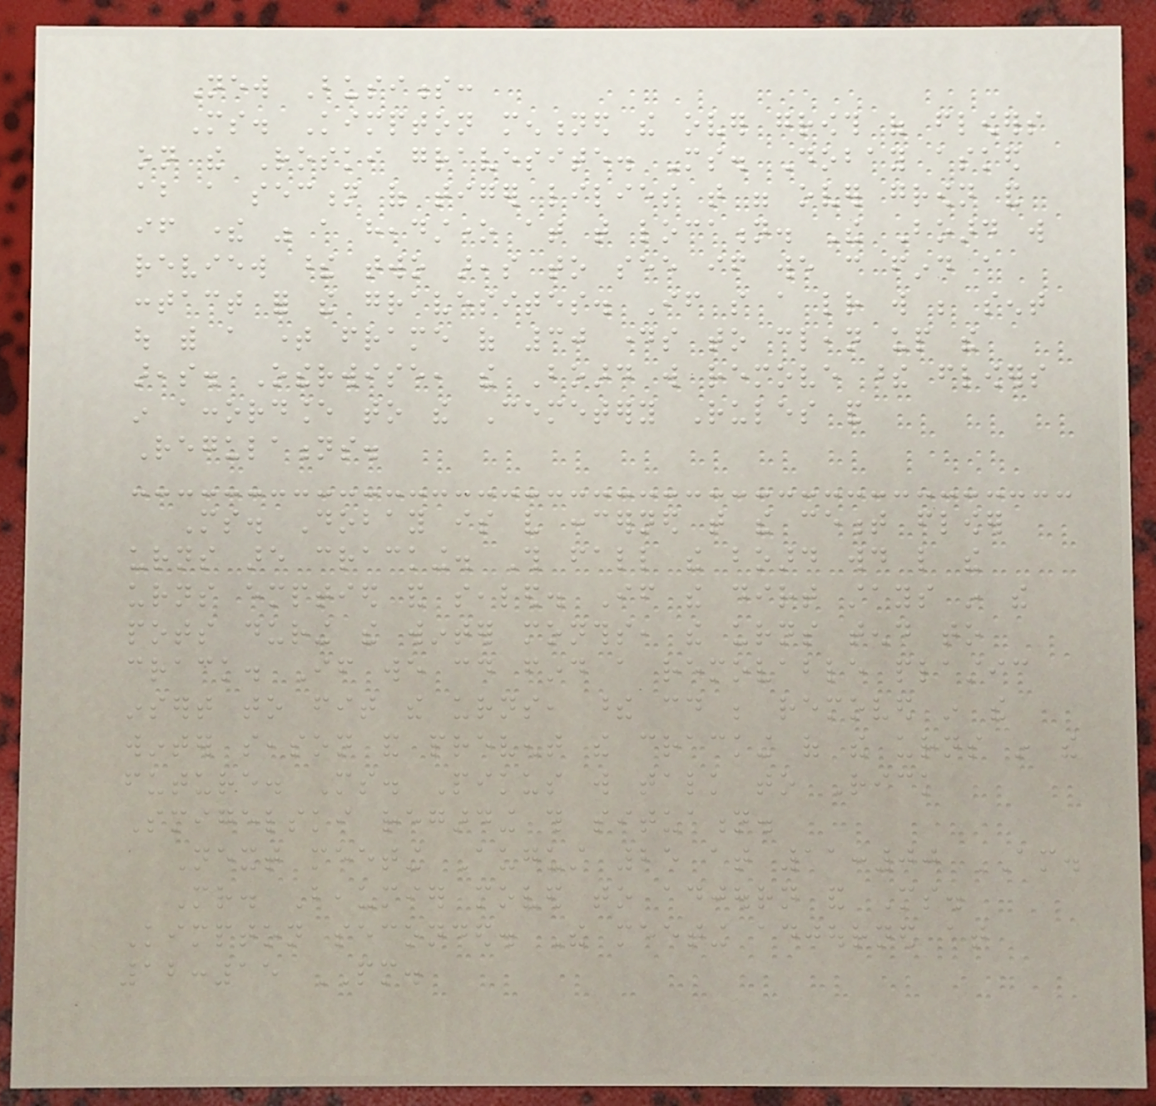New Business:
Ms. Kimpton mentioned the over growth of flowers
on the Roski gravesite. Ms. Dobay asked
about a section of tiger lilies that were over grown and
if there was a headstone at that location. The Board will
review these two areas to see if we can find a
contact for the gravesites. If so a letter will be sent
out with a time frame of 30 days to clean up the
areas. Otherwise, the Board will remove these flowers
in accordance to the Cemetery Rules and
Regulations.
Ms. Dobay is very concerned that the cement flower
urns are cracking. This fall the board would like the
urns emptied and sealed. If the dirt stays in the
pots during the winter months, the urns tend to
crack. If we could find a removable plastic
insert to fit the urns, these could be removed in the
winter season and prevent the cracking of the urns in the
future. Ms. Pikus will talk to Rick
Smigelski regarding this situation.
Next meeting August 25 at 11:00 AM.
Mr. Beaumier moved to adjourn and Ms.
Kimpton seconded. The meeting adjourned at
12:15 PM.
